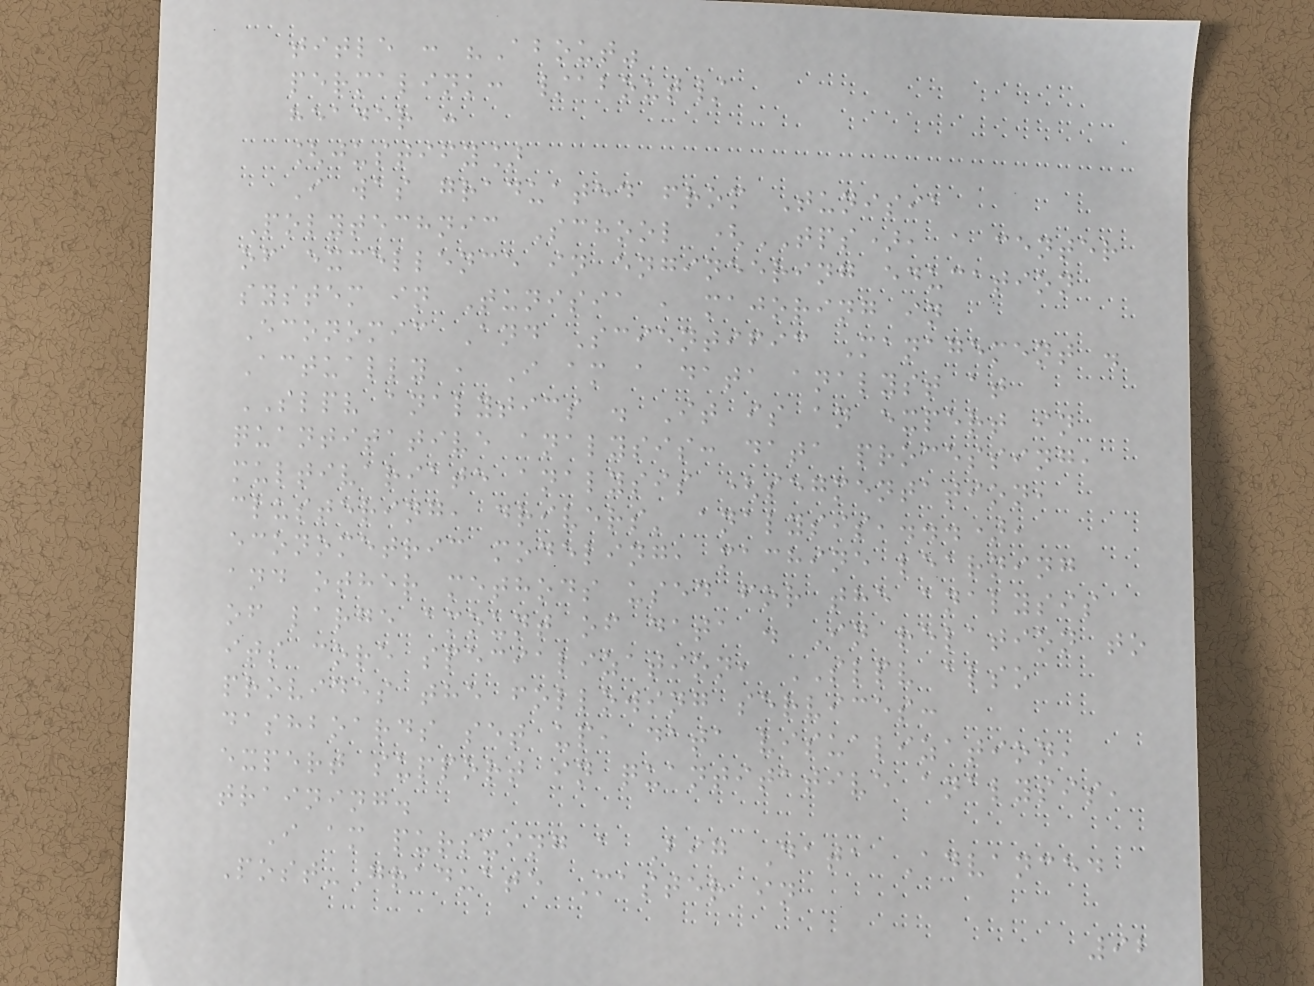title : "About"
permalink: /about/
header :
[justify]
I was graduated from Tunisia
Polytechnic School (TPS), a center
of excellence in engineering education
system in Tunisia , majoring in
Economic And Scientific Management .
Actually , I am a data analyst at
SLPV analytics . It is an expert in
quantitative analysis: data processing,
multivariate analysis (segmentation,
clustering, drivers' analysis,...),
econometric modeling, machine learning
and other methods used for the analysis
of large amount of data . In relation to
its core specialization, SLPV also
provides the following services:
dashboards set up, data visualization,
expert support in quantitative analysis,
training.
I am pursuing a Big Data Advanced
Post-Graduate Master in
92
